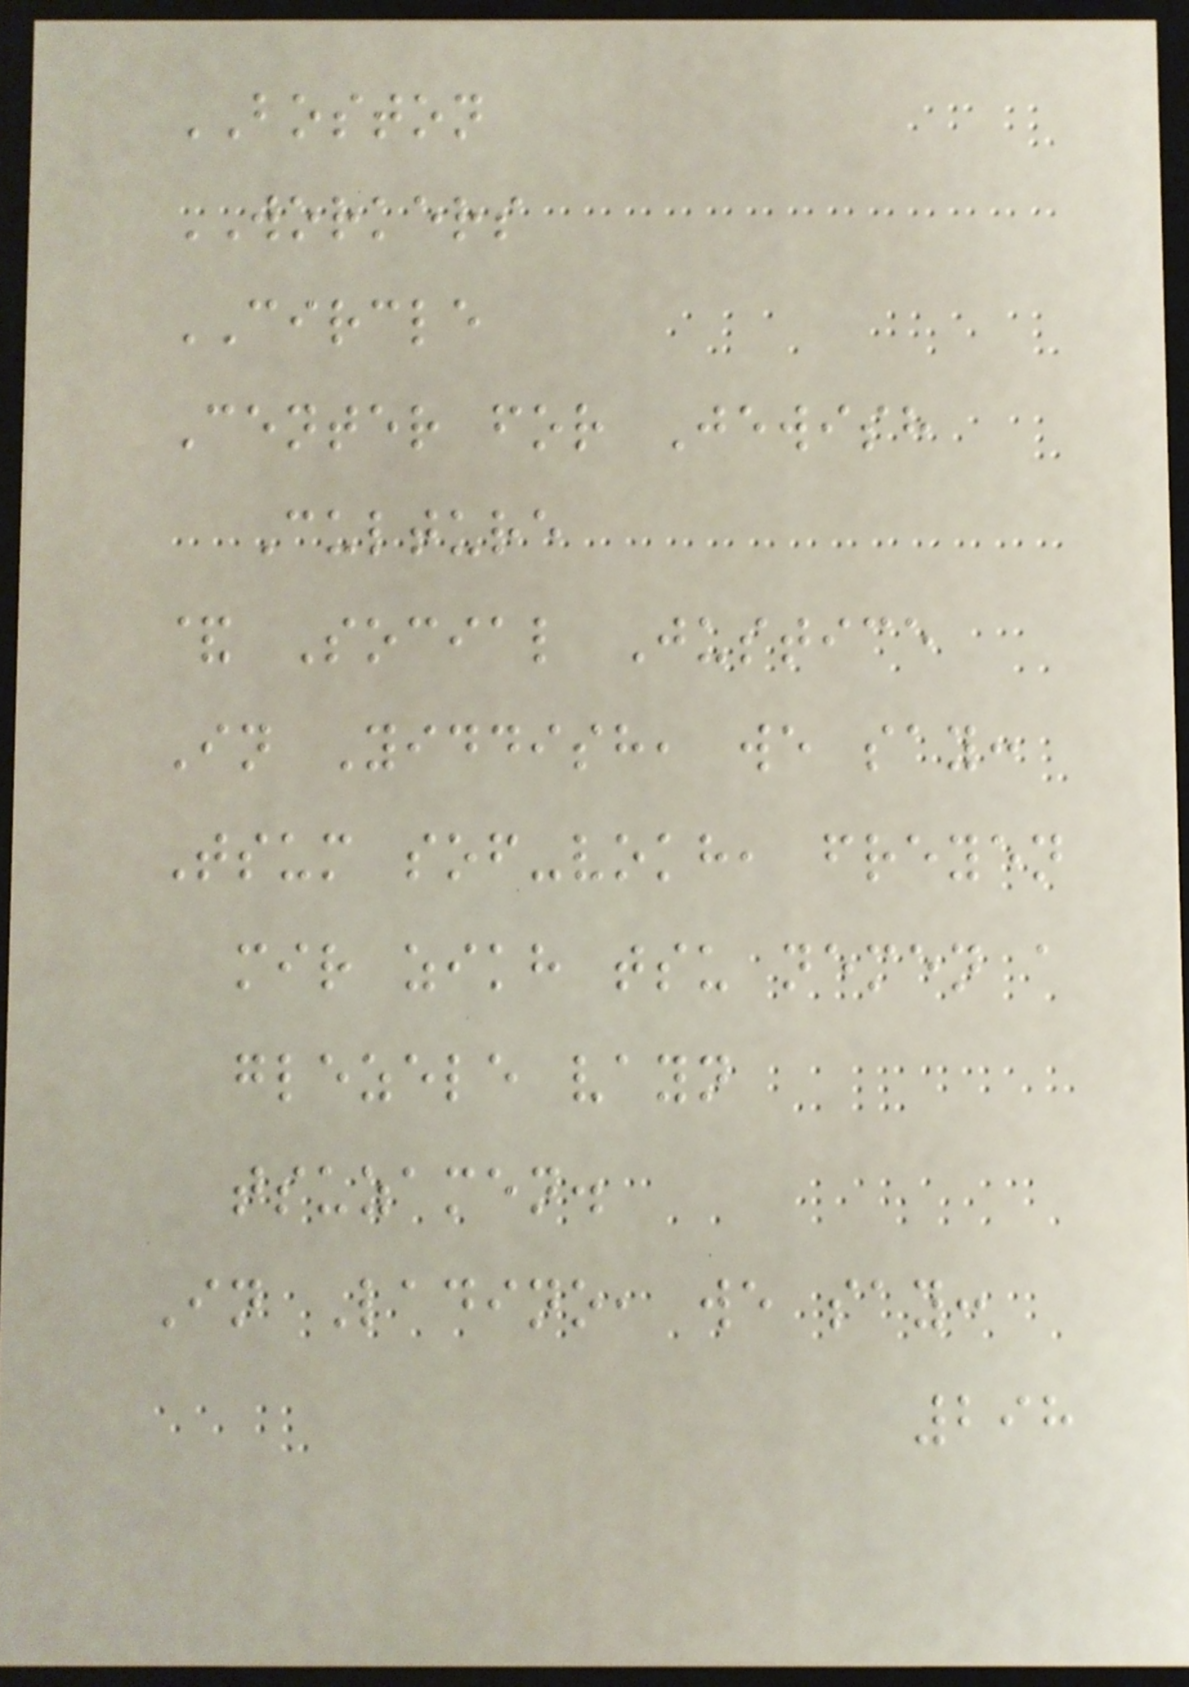BOSTON
WORKERS
CIRCLE
Center for Jewish
Culture
& Social Justice
In Yiddish, we say:
Tsum sof-vokh, freyen
mir zikh tsu nemen a
glezele vayn
tsuzamen.
In Ladino, we say:
298
